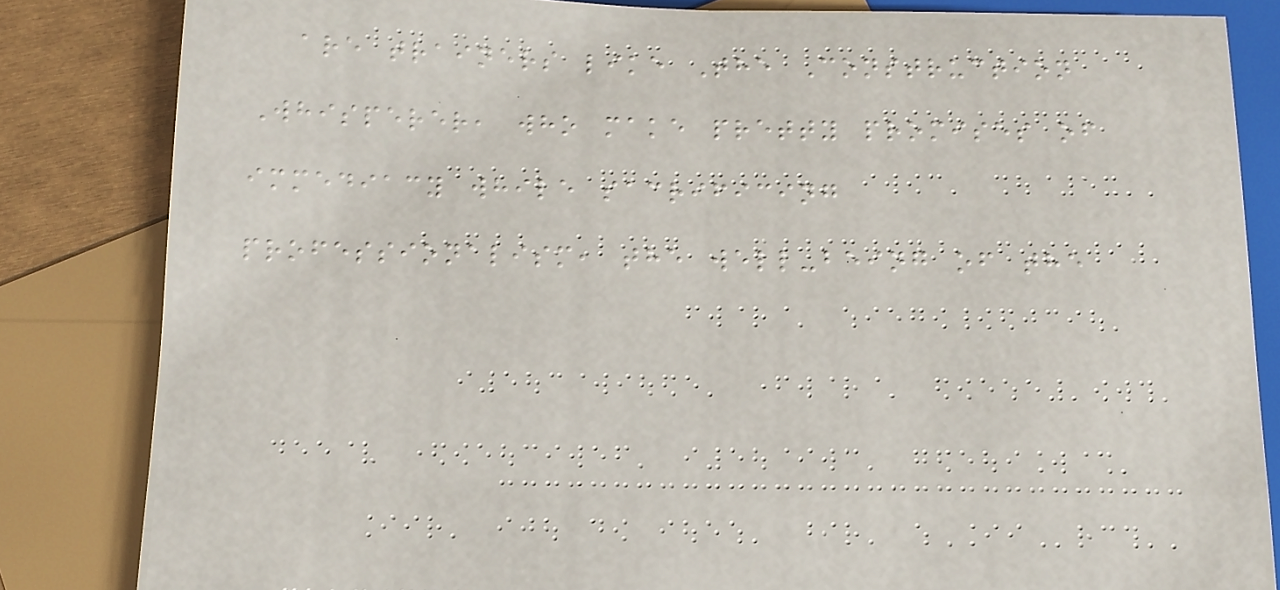are trainers like The Construction
Whisperer, who make pretty promises of
immediacy while sacrificing
professionalism, the well-being of the
